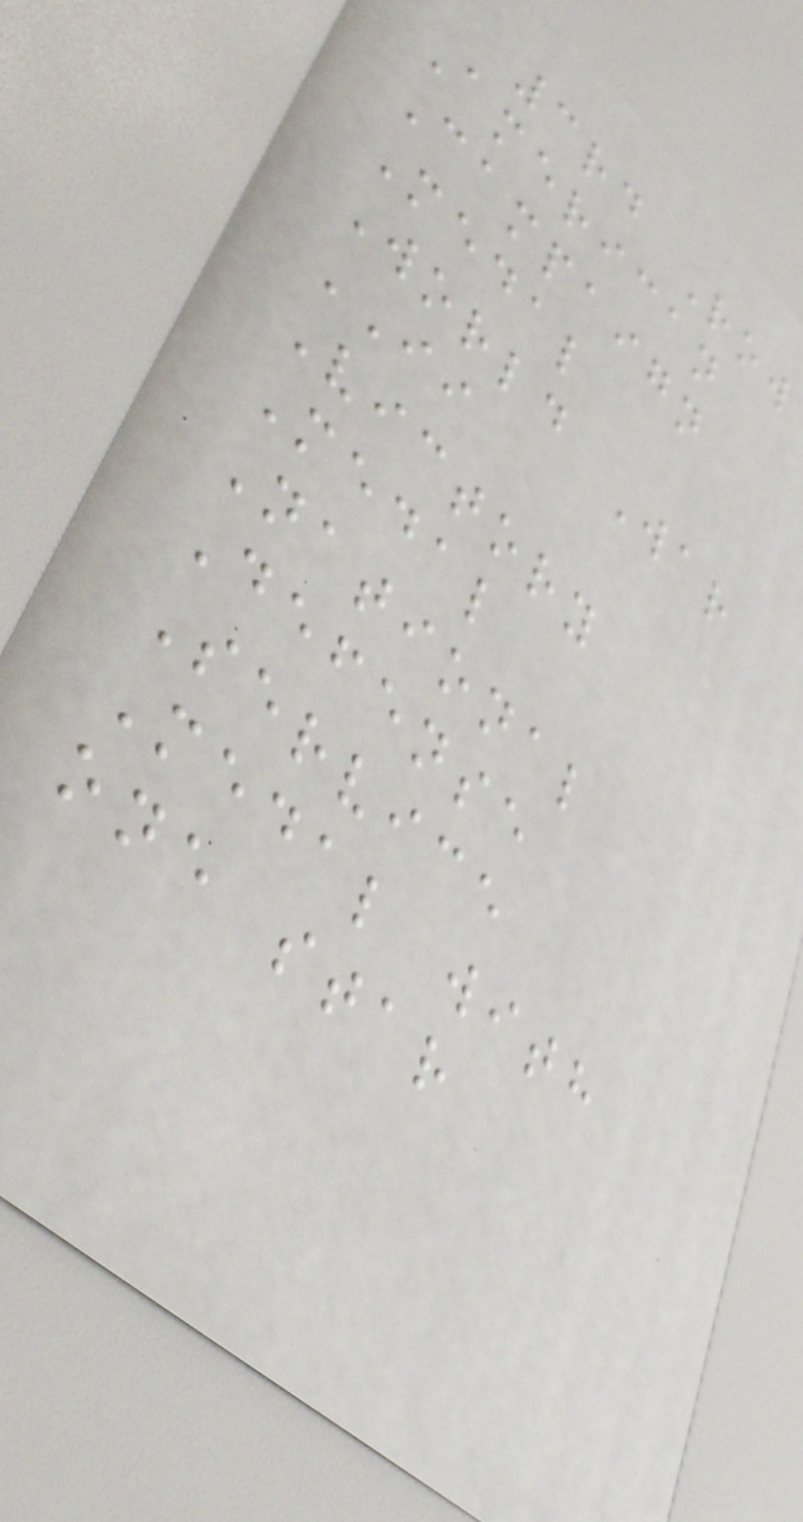3rd Row
American
Campaign
Medal
World War
II
Victory
Medal
National
Defense
Service
Medal with
one star
